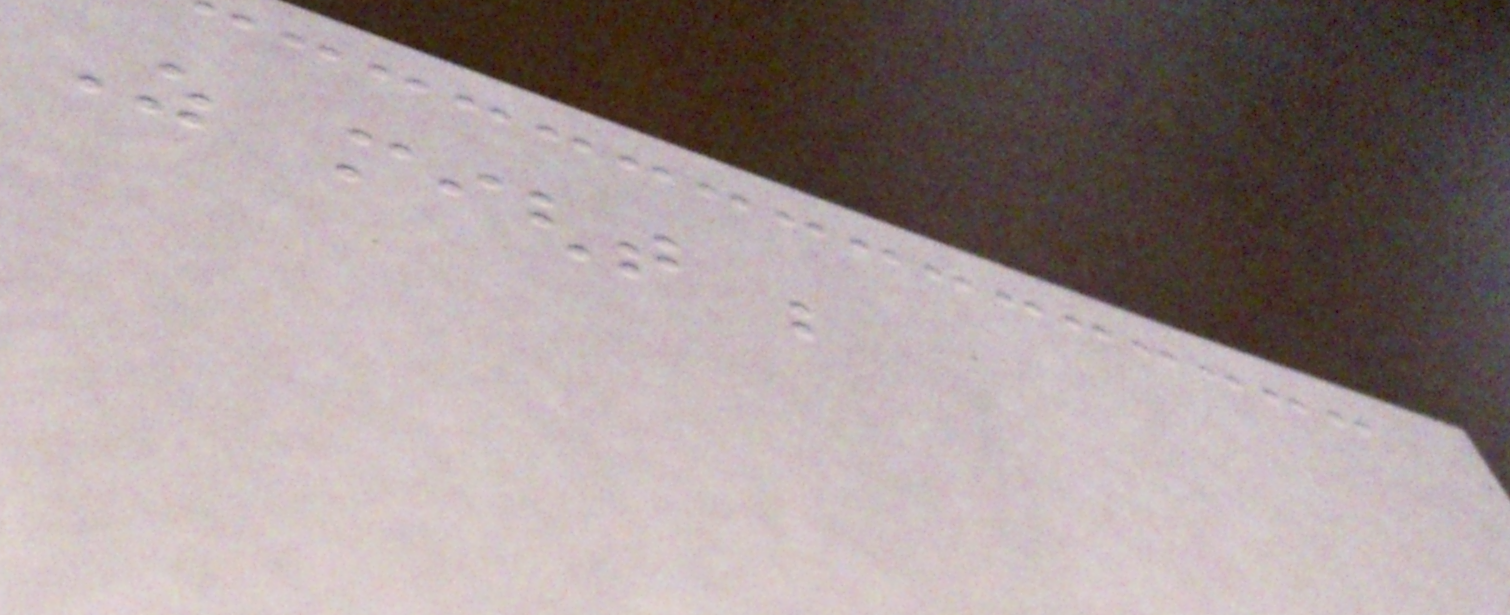As might be
